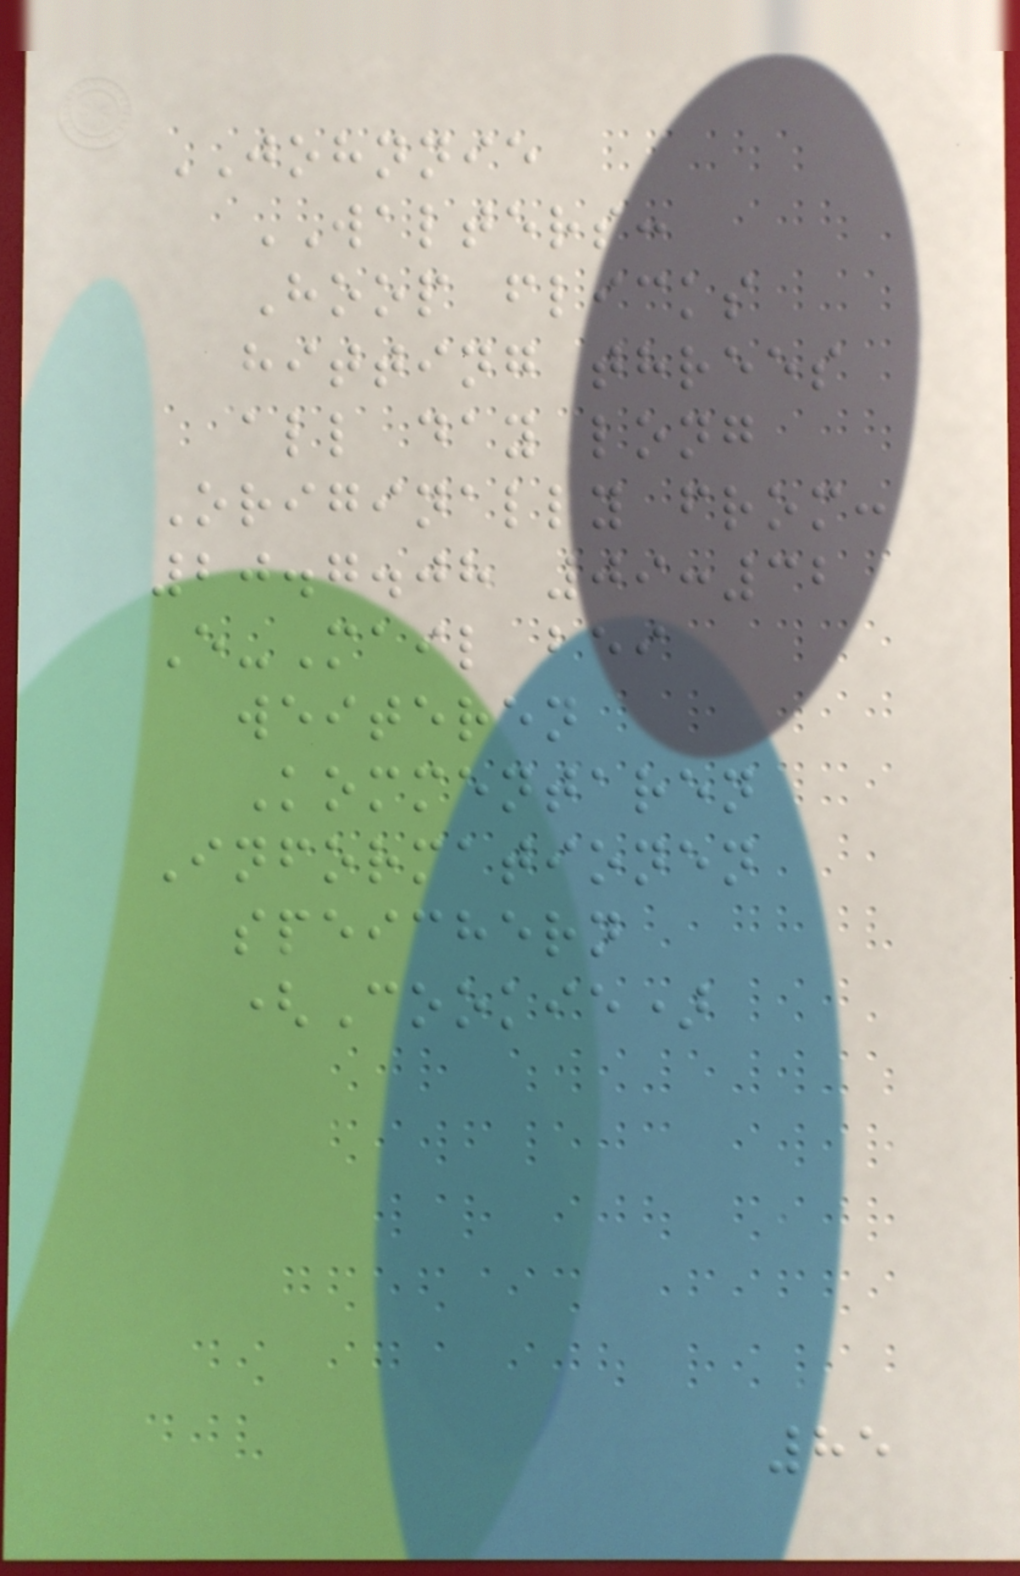JOHNNIE
WALTERS:
Hoop flicks
hitting threes
all day long
Originally from:
20.7.08 09:32
E-Mail bei
weiteren
Kommentaren
Informationen
speichern
(Cookie)
85
